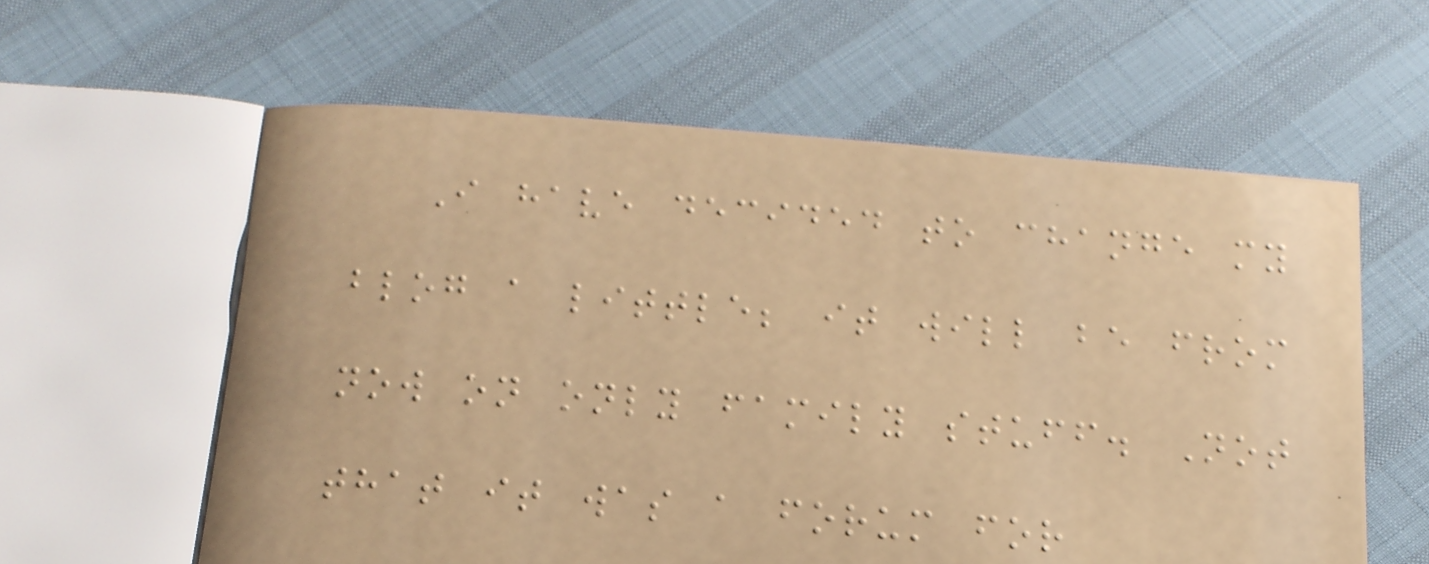I have decided to change my
blog a little; it will be from
now on only family stuff. Not
that it was a forum for
